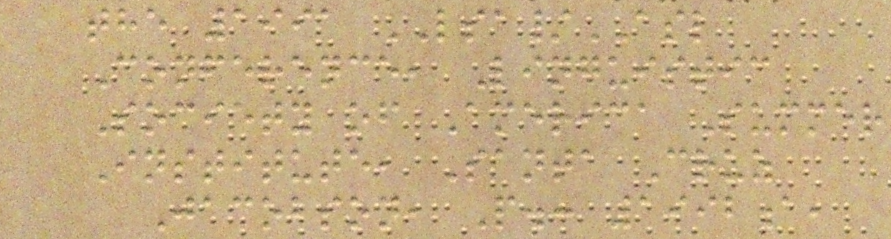the 1991 LSA/ASL
Conference, Linguistic
Society of America Summer
Institute, Santa Cruz
Jacobson, P.: 1992a,
